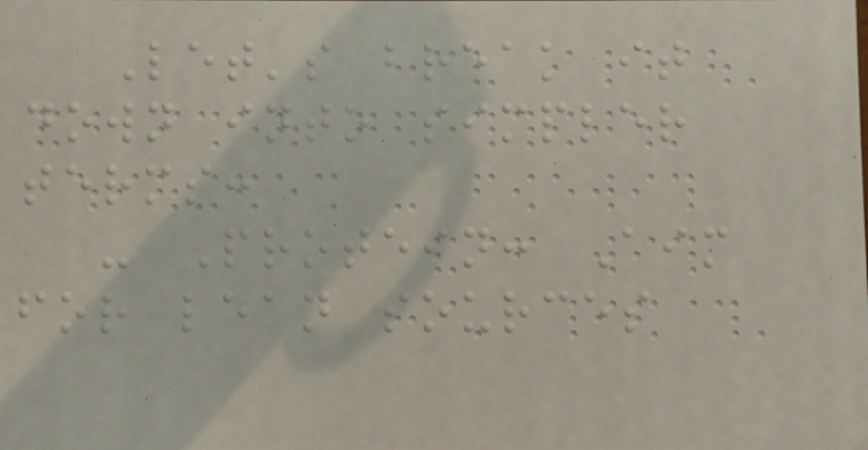Let's break it
down into simpler
terms:
- Protein: Aim
for lean sources
